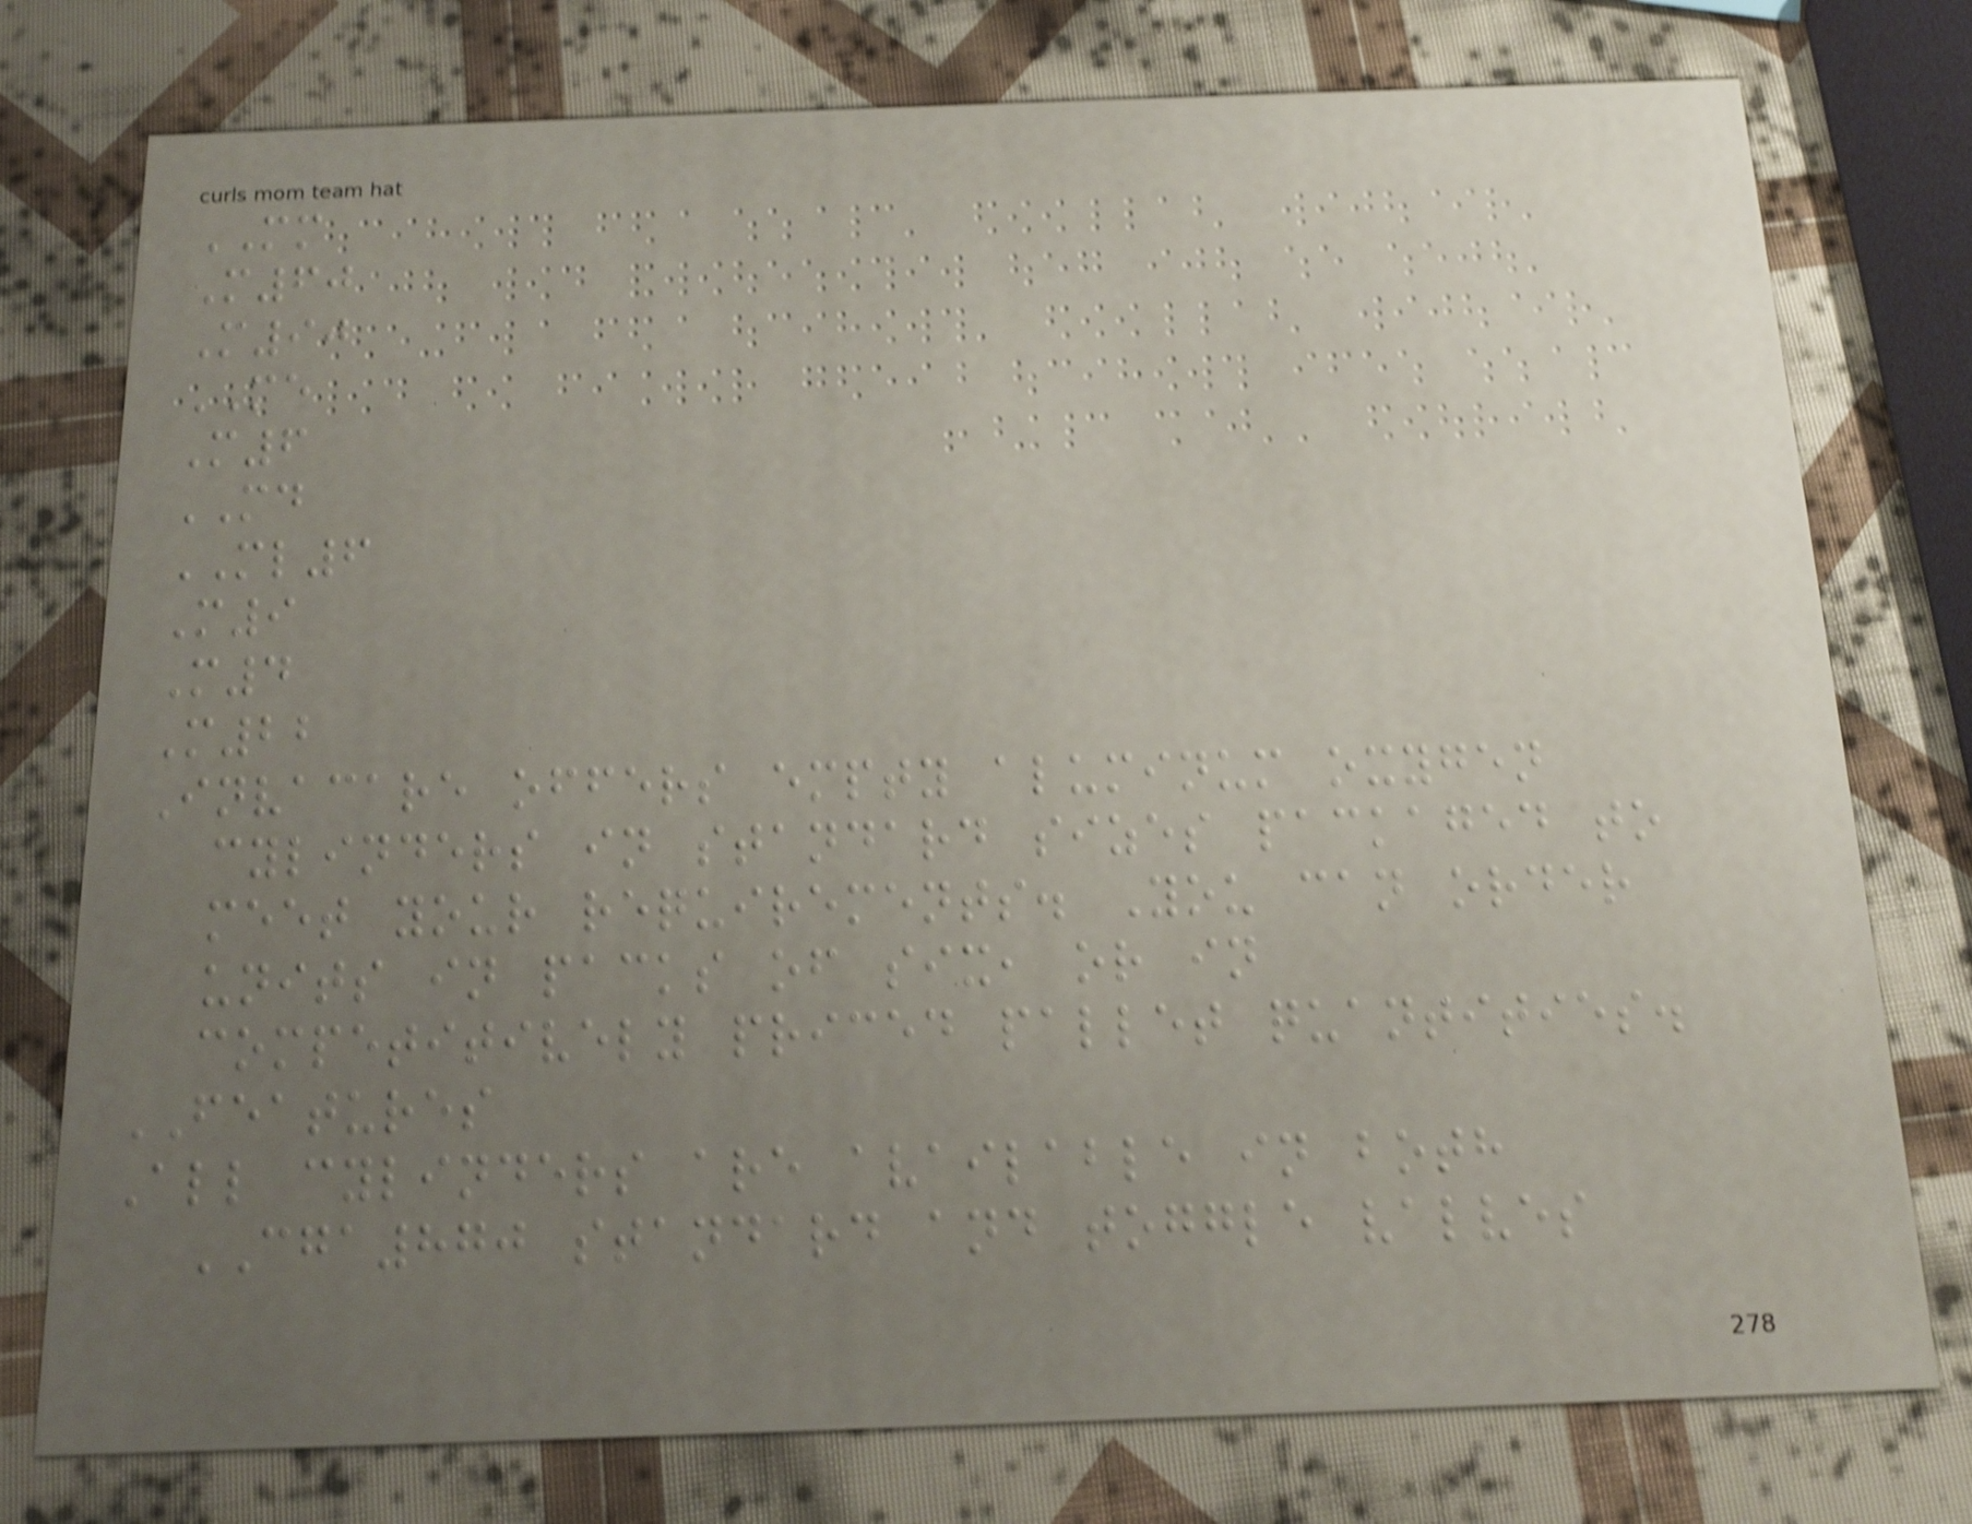MM
M60
M90
ME
M6
MD
ML6
M9
M4
M22
Invacare offers empty aluminum oxygen
cylinders in standard sizes packaged to
meet your requirements. You can order
units in packs of six, or in
competitively priced pallet quantities.
FEATURES
All cylinders are available in both
CGA870 standard and toggle valves
